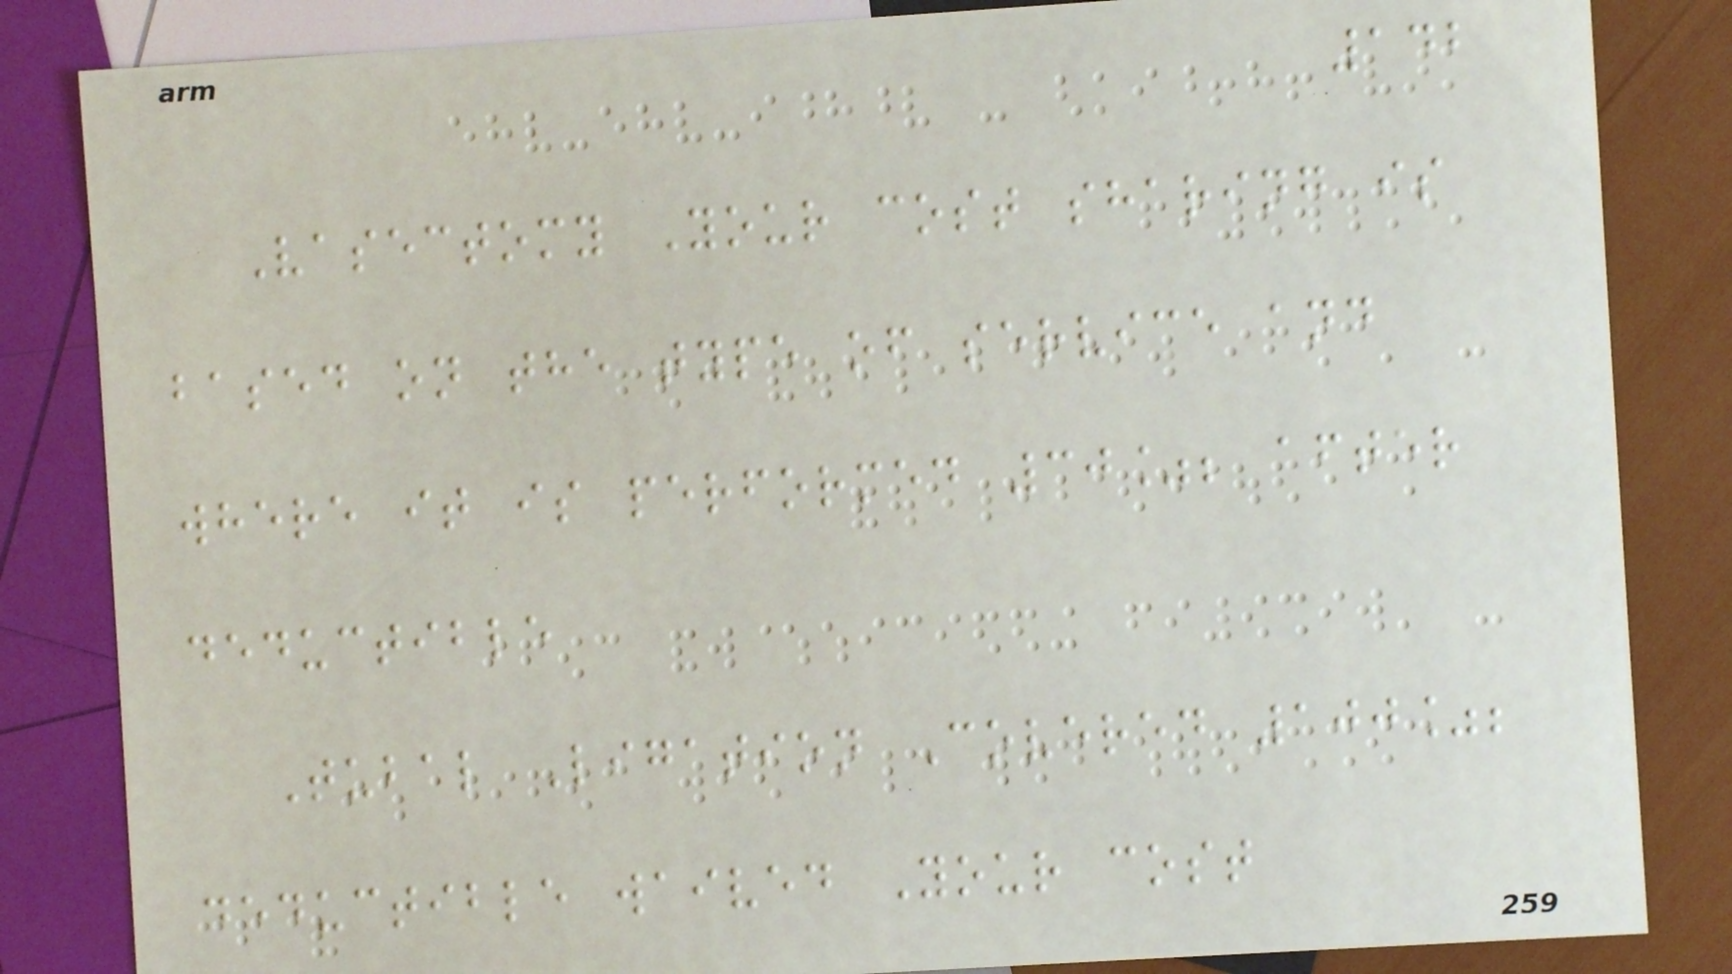142
Vasectomy Your cost sharing is
based on the type of service and
where it is performed 30%; after
deductible
Tubal Ligation Covered 100%;
deductible waived Your cost
